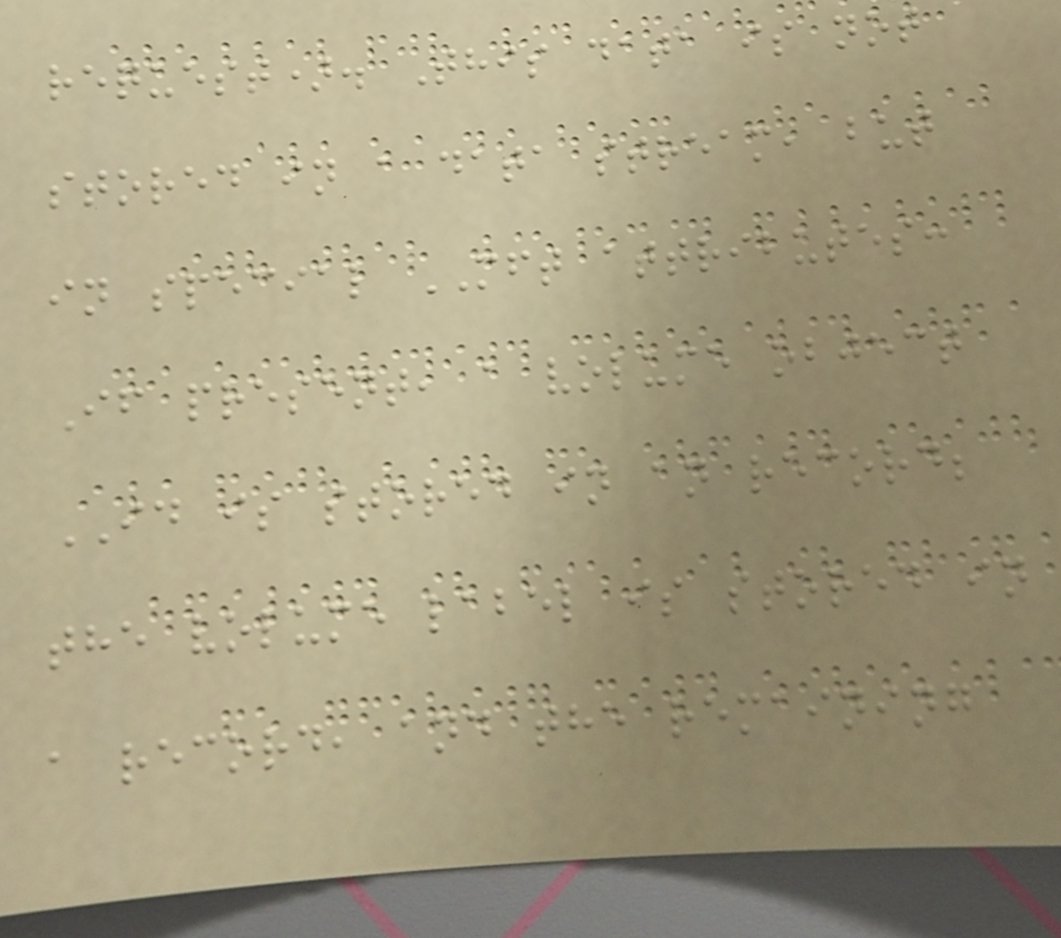request). This data is not
stored in a data stream, but
in special MFT attributes:
If present, a volume object
ID is stored in an record;
the volume label is stored in
a record, and the remaining
